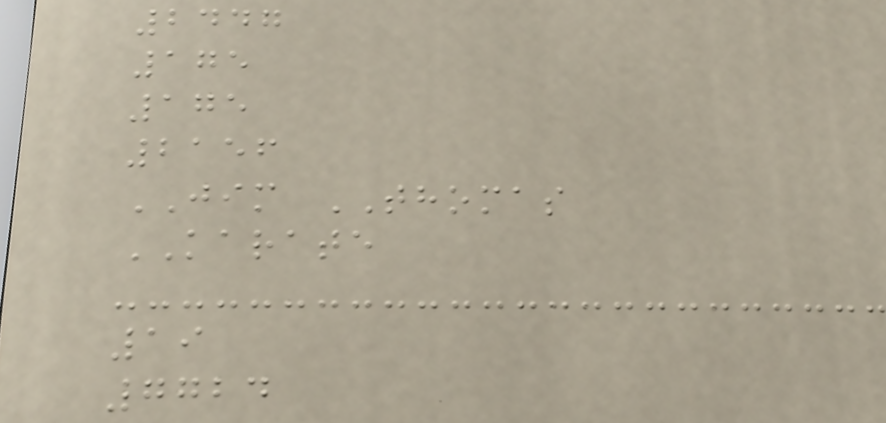2447
175
175
2156
JIM THOMAS
KARATE
19
7724
